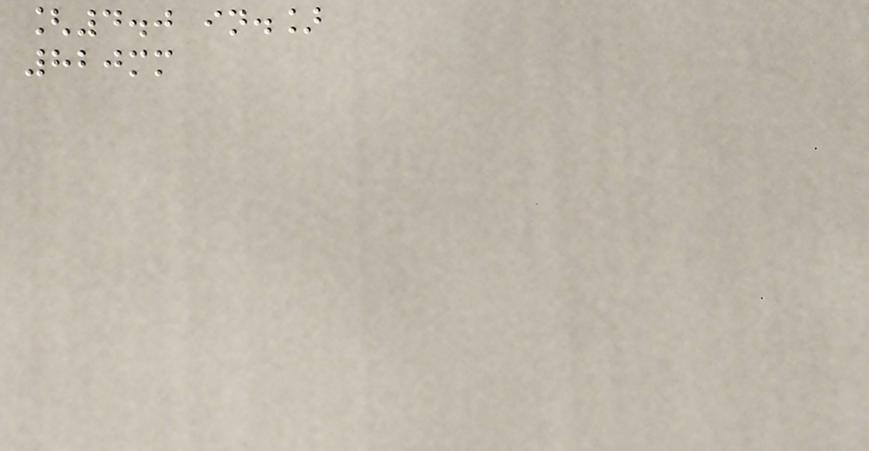[4.0 in.]
820mm
